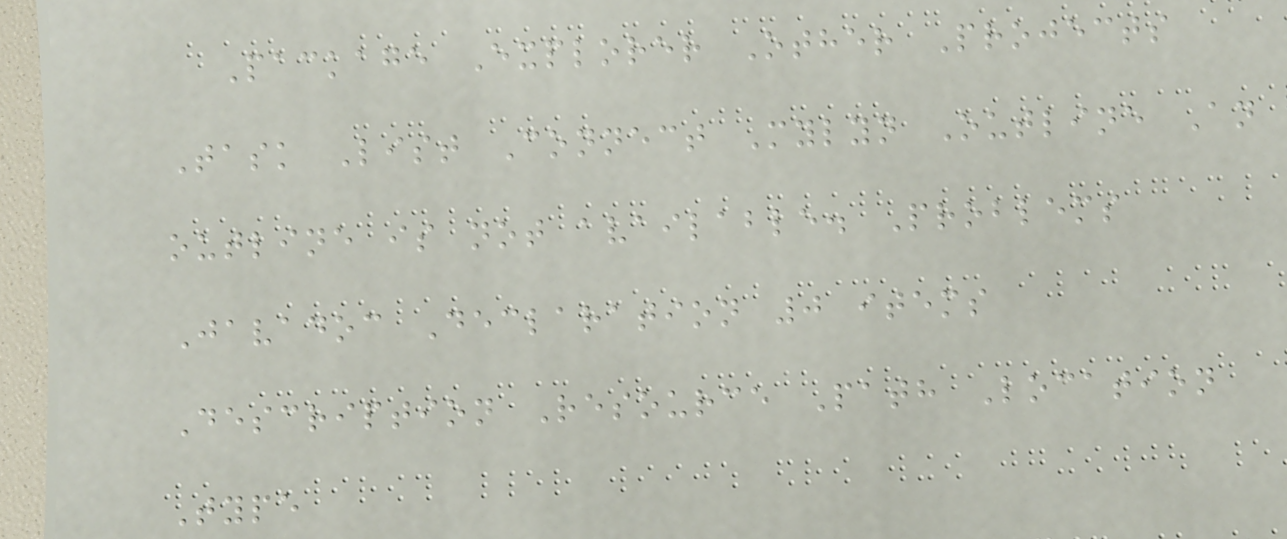Package Explorer Other Projects
Task List Connect Mylyn Outline An
outline is not available. Problems
Javadoc Declaration 0 items
Description Resource Path Location
Type
